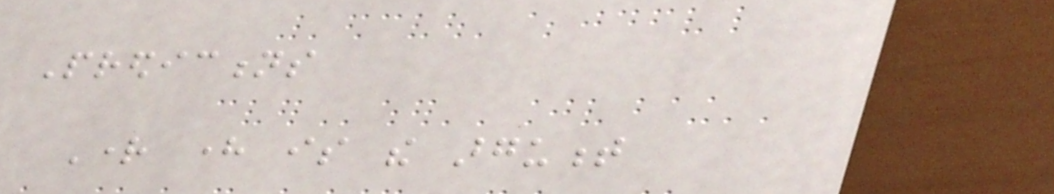Predictions
Right here is the argument
